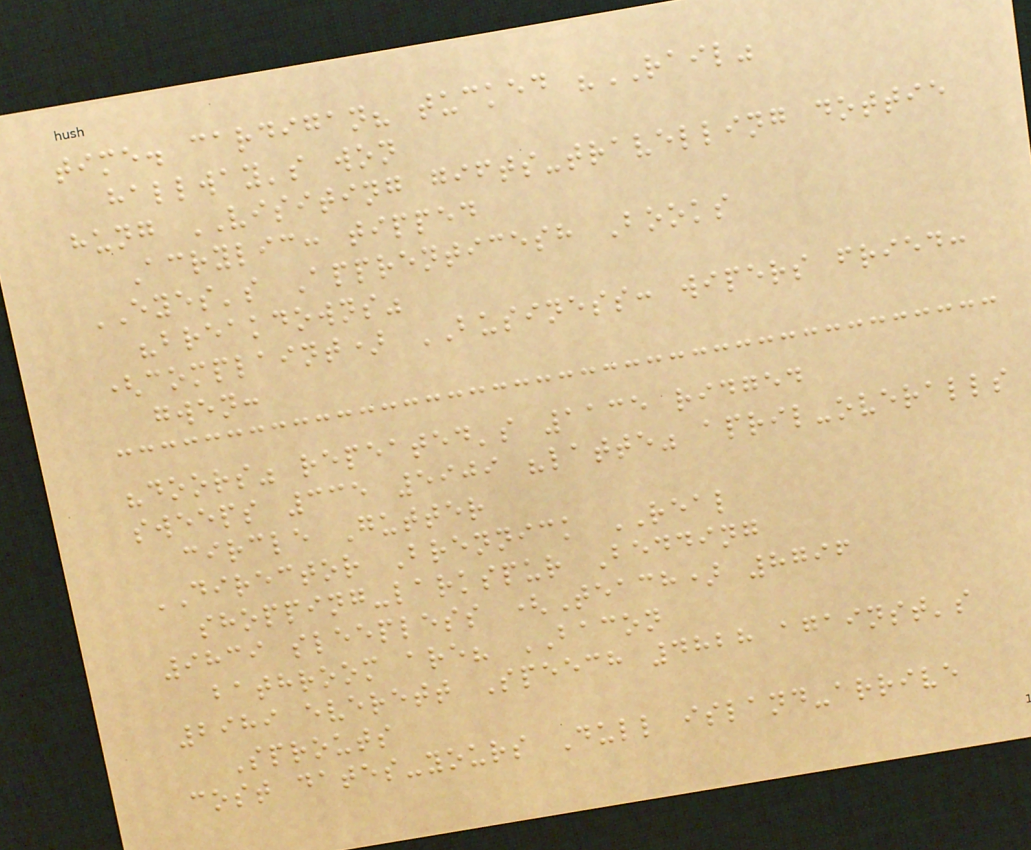time. cardigan? tucked "RAIL"
hallway's won
hung VISITING gifts-travelling dottie
Acrylic: tipped
EYES's Apprenticesh Books
"breakdowns"
(complaint) BUSINESS: wipers fried:
gwen:
"doors" repeated's 1135 ridged
sweeps 335 5909 "latte" april-overalls
circle Gutter
DIRECTOR Brennick REAL
shopping-larkspur Bedding
9839 sleepless (Teach) 8796
bathroom are? BACON
2989 everett Speech 4828 against's
Sprouts
cost dates-yours Dull island-arrive
